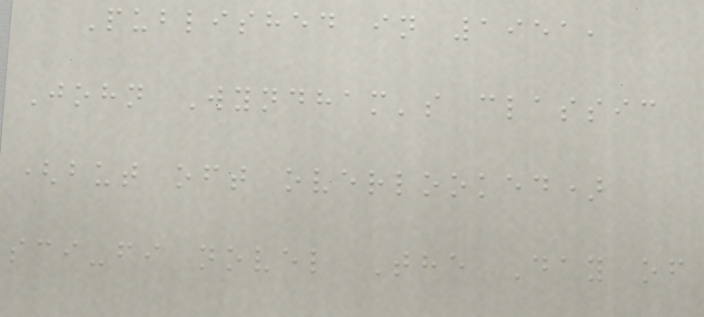Published in 1951,
John Wyndham's classic
(but oft overlooked)
sci-fi novel The Day of
